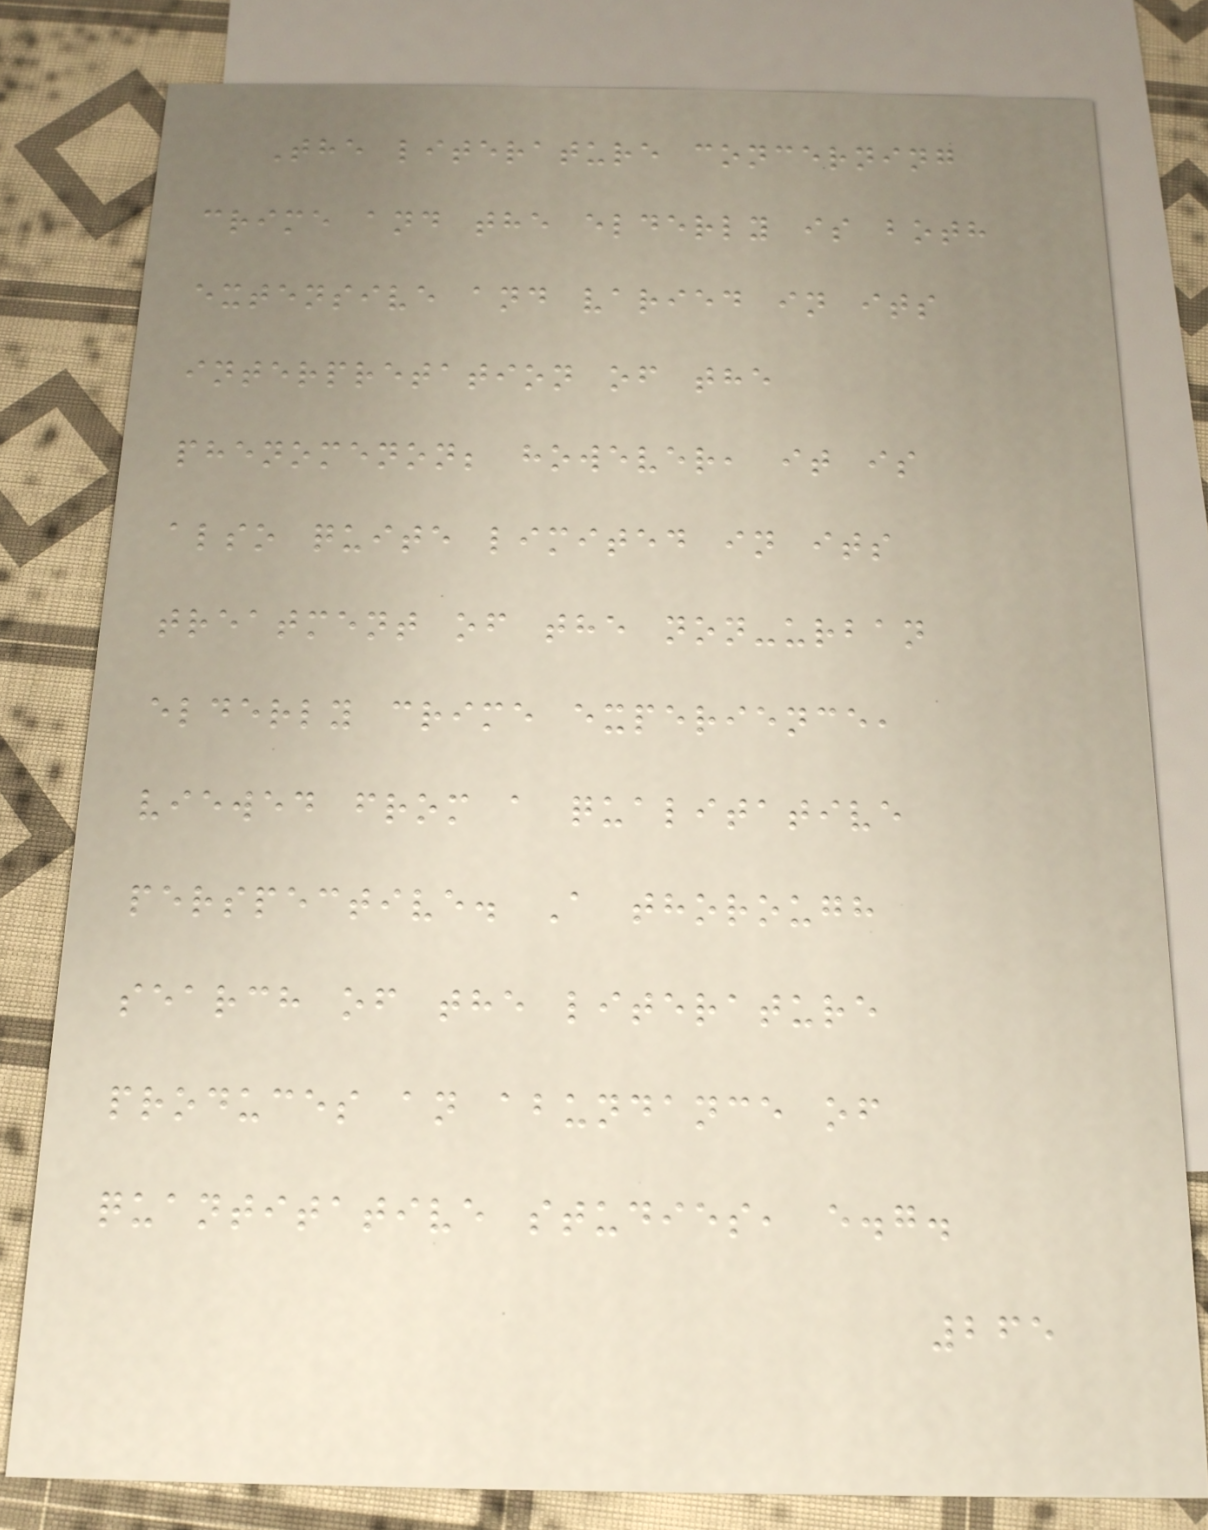The literature concerning
crime and the elderly is both
extensive and varied in its
interpretation of the
phenomenon; however, it is
also quite limited in its
treatment of the non-urban
elderly crime experience,
viewed from a qualitative
perspective. A thorough
search of the literature
produces an abundance of
quantitative studies, e.g.
265
